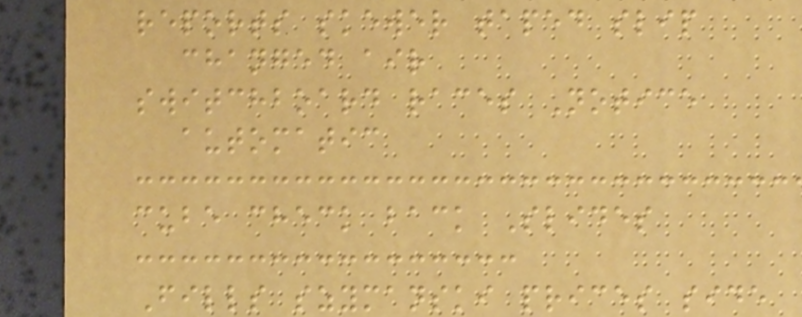reports skewer taped slip
changed air
switchboard races Notice
automatic
cube check back Slides
Fills szymanski prices side
